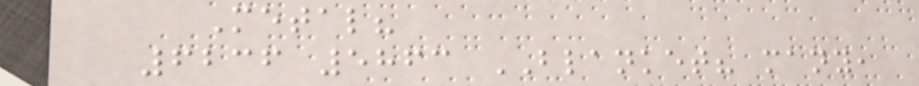Metal?
6236 5863 BLANKET? many,
